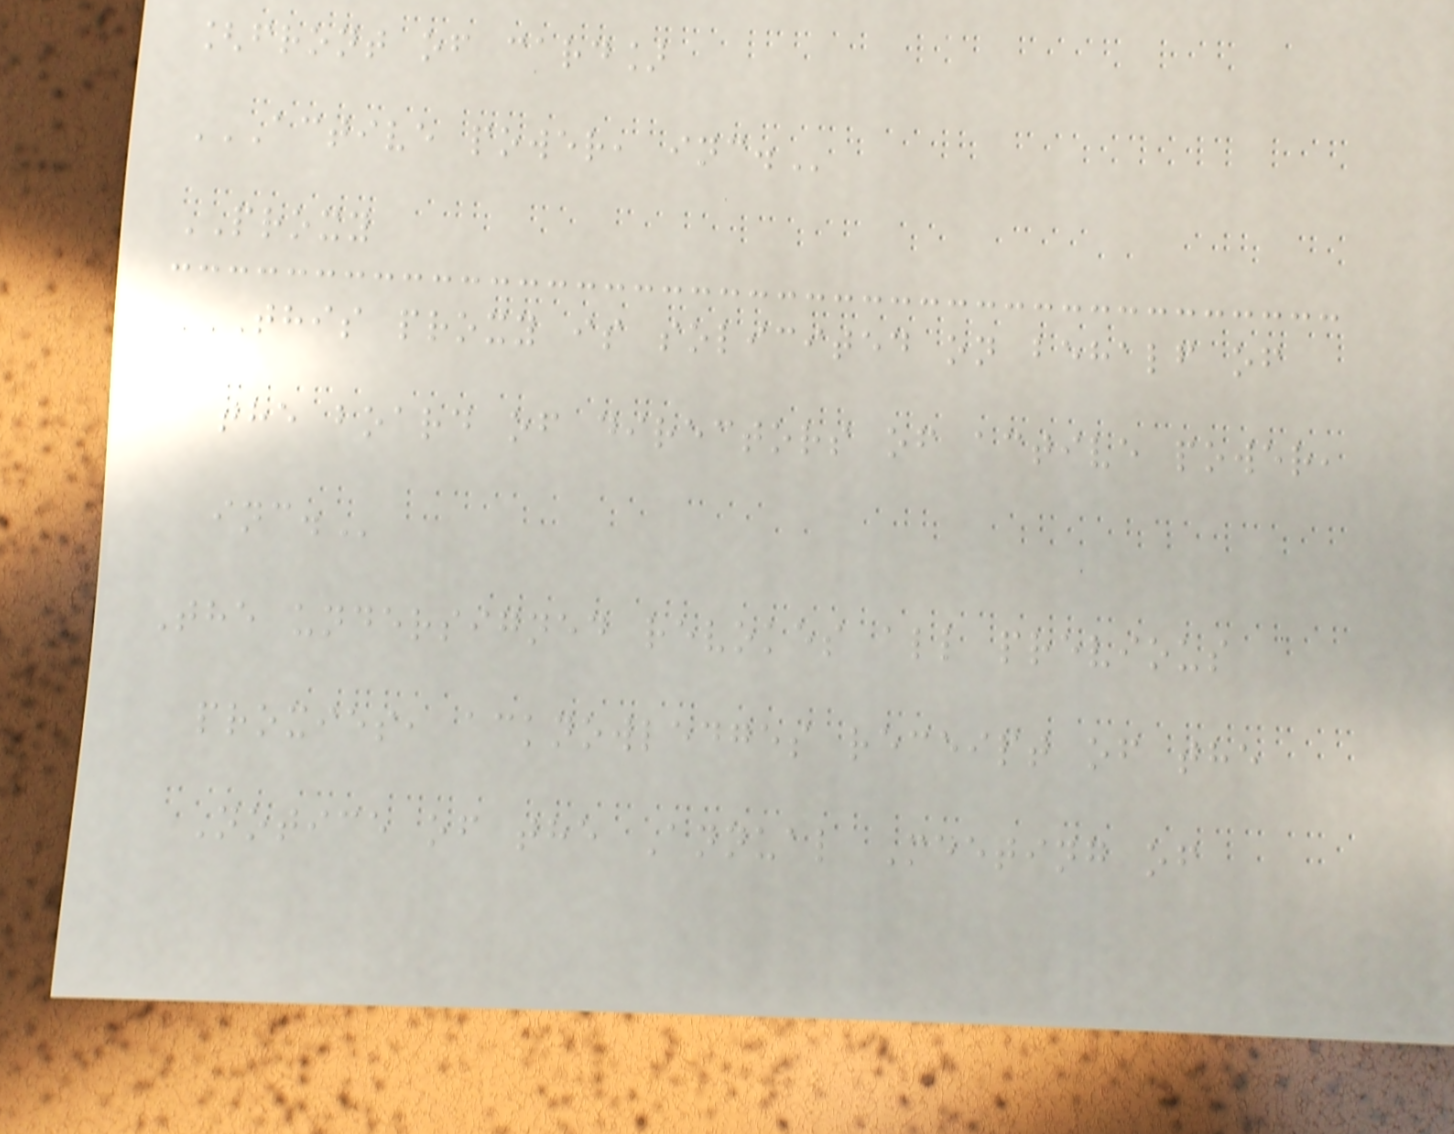[front of card]
ACTIVE POWER, INC.
PROXY
THIS PROXY IS SOLICITED ON BEHALF OF
THE BOARD OF DIRECTORS OF ACTIVE POWER,
INC.
The undersigned revokes all previous
proxies, acknowledges receipt of the
Notice of the Annual Meeting of
